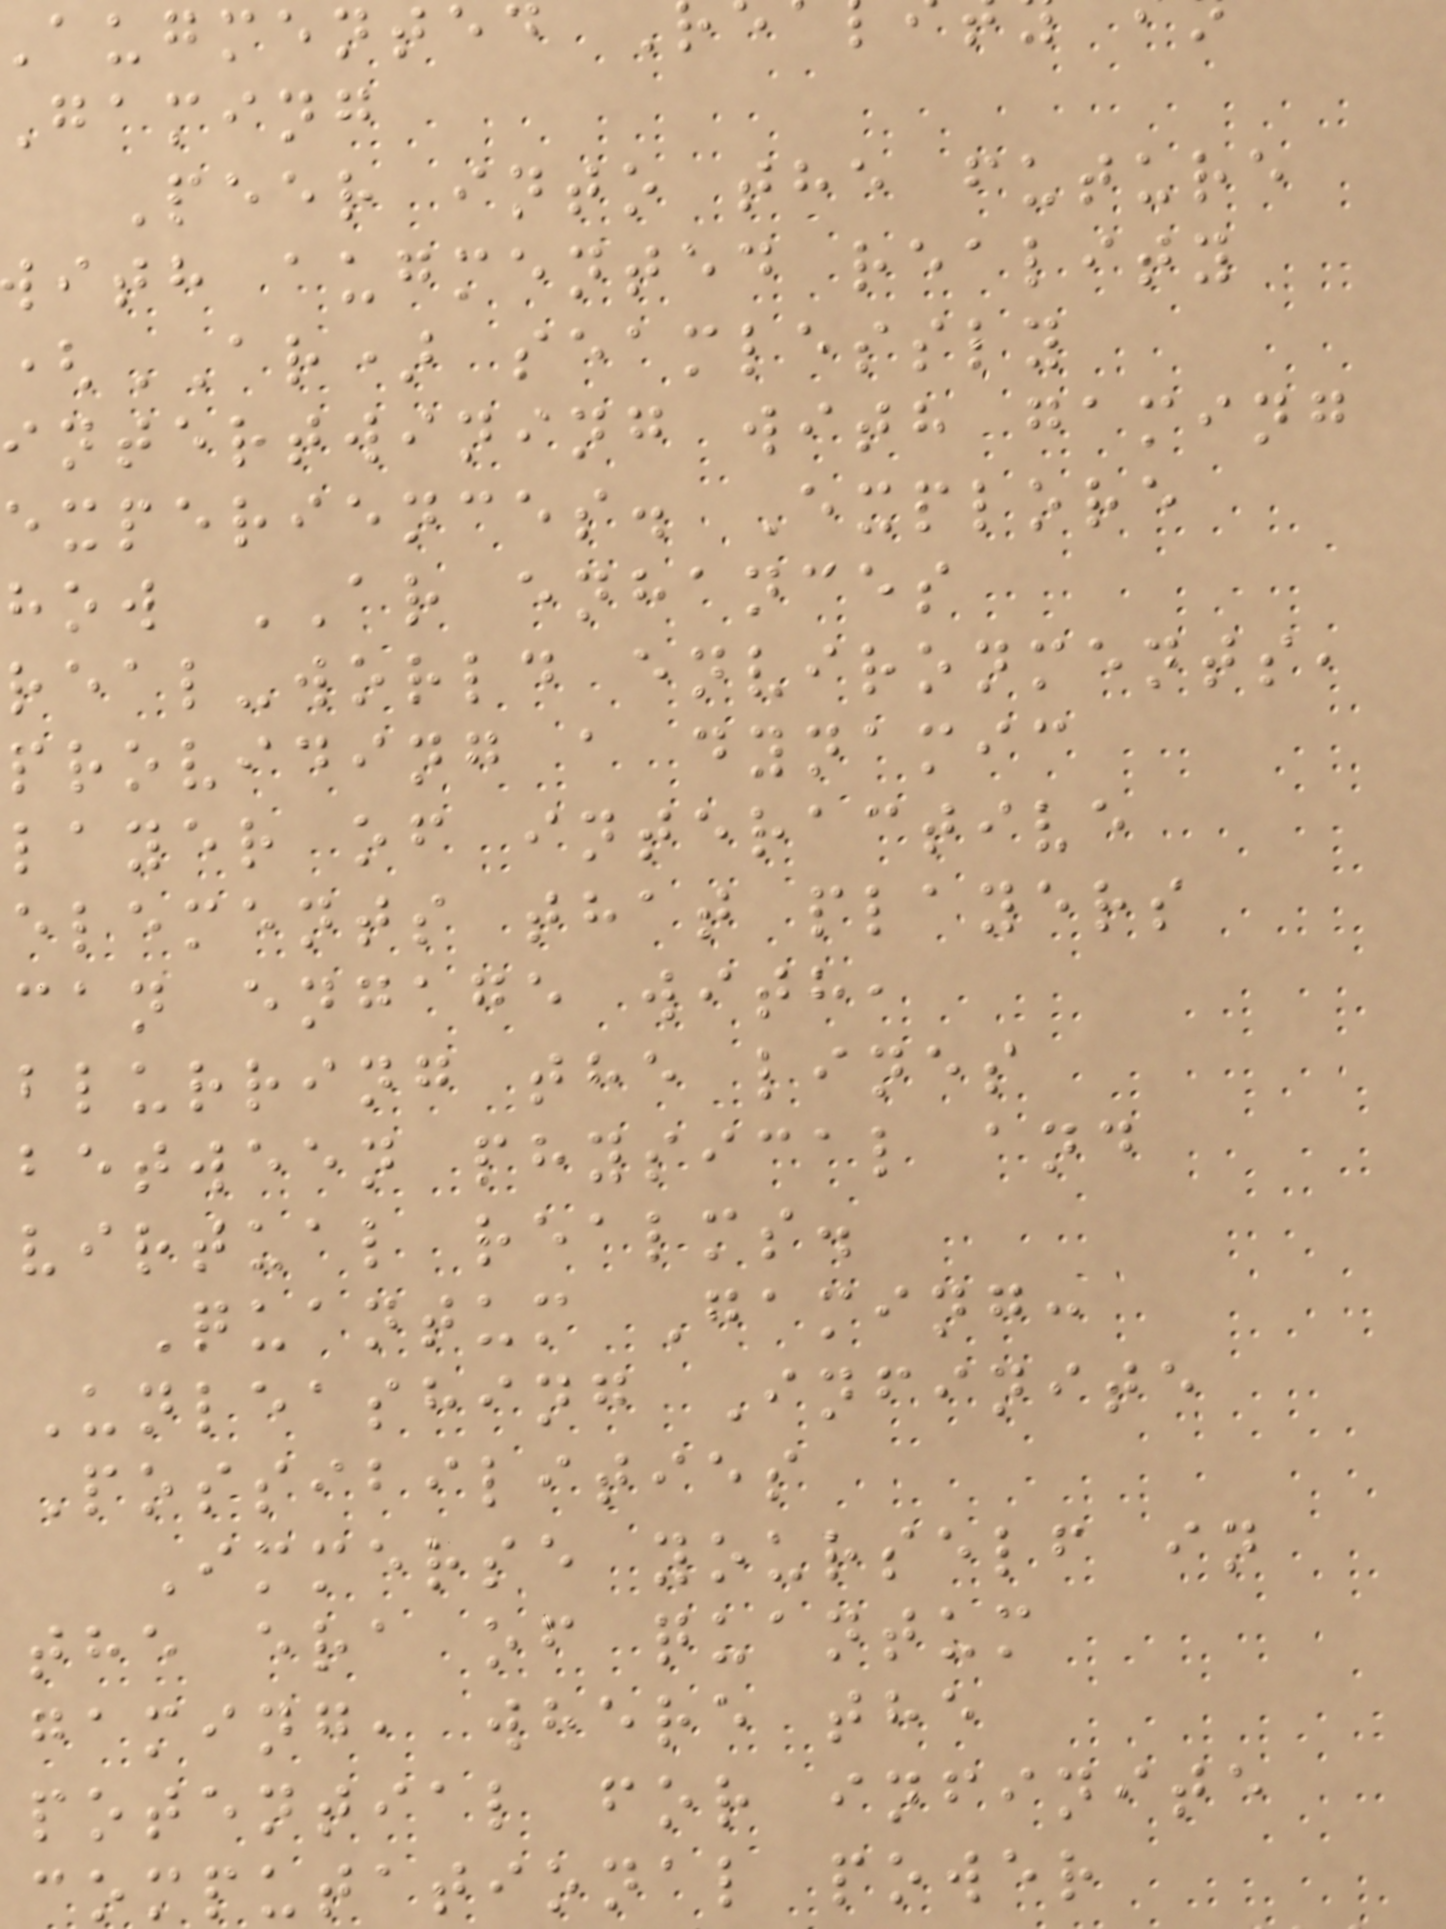augmented
gaming
Peer into the future
ith augmented reality
AR) seamlessly
intertwining with gaming
experiences. Explore
how AR enhances
real-world environments,
providing a dynamic
layer of interactive
elements that players
can engage with,
blurring the lines
between physical and
virtual realms.
Quantum Gaming:
Unleashing Infinite
Possibilities
Immerse yourself in
the era of quantum
gaming, where the
potential for infinite
computational power
